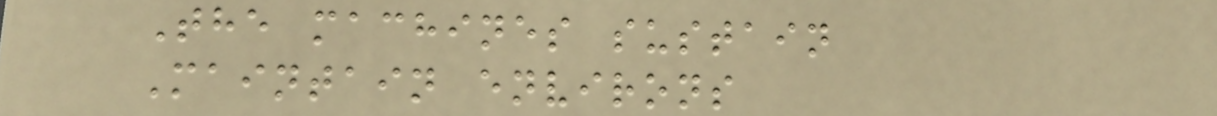The machines sustain
Maintain environs
